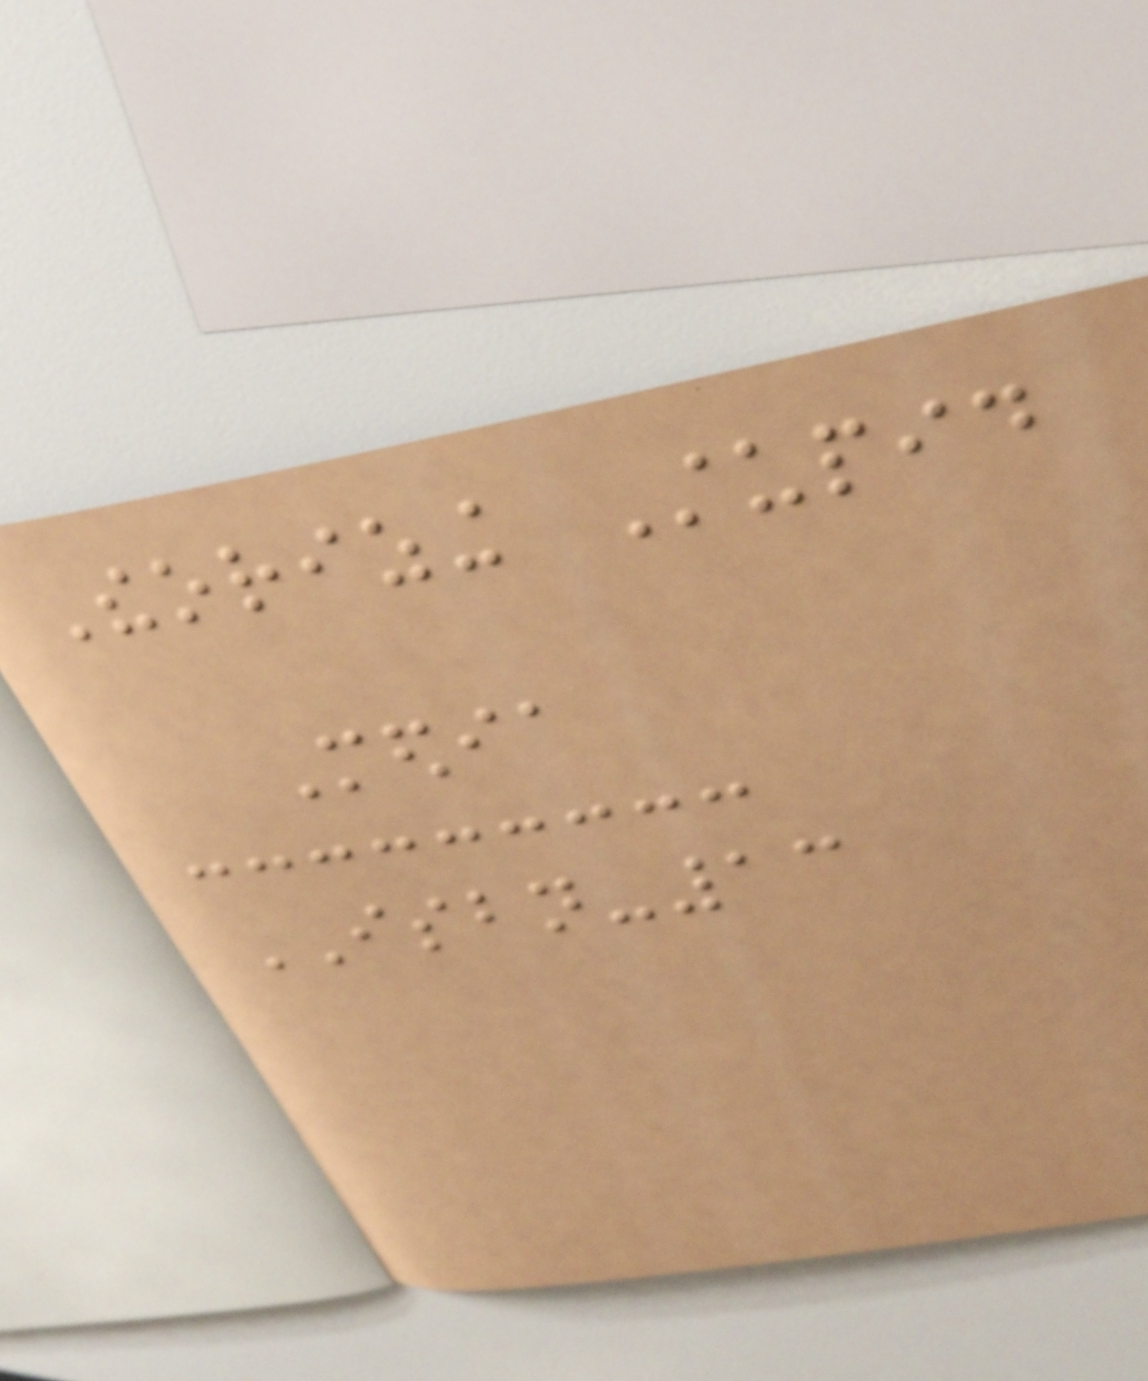Theorizing Stupid
Media
ISBN-13
